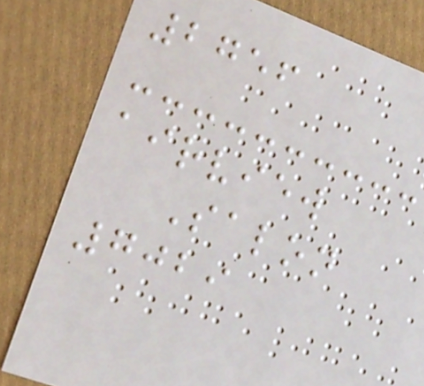2756
airview
Salon
7029
